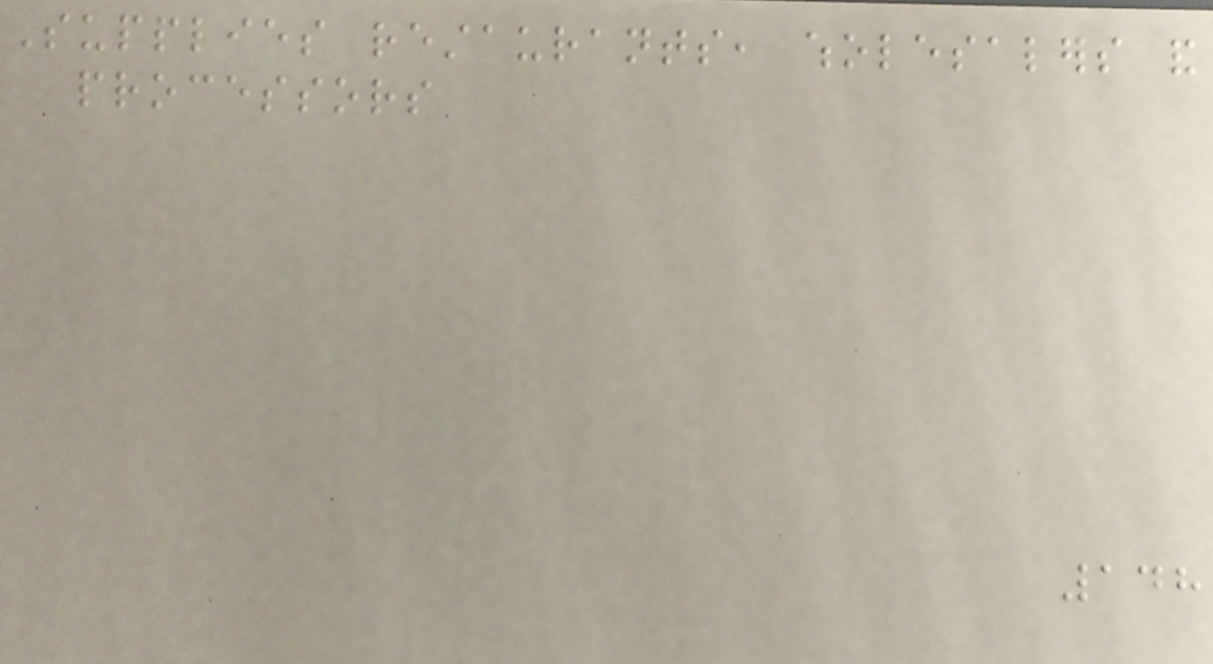Supplies restaurants, wholesalers and
processors
148
